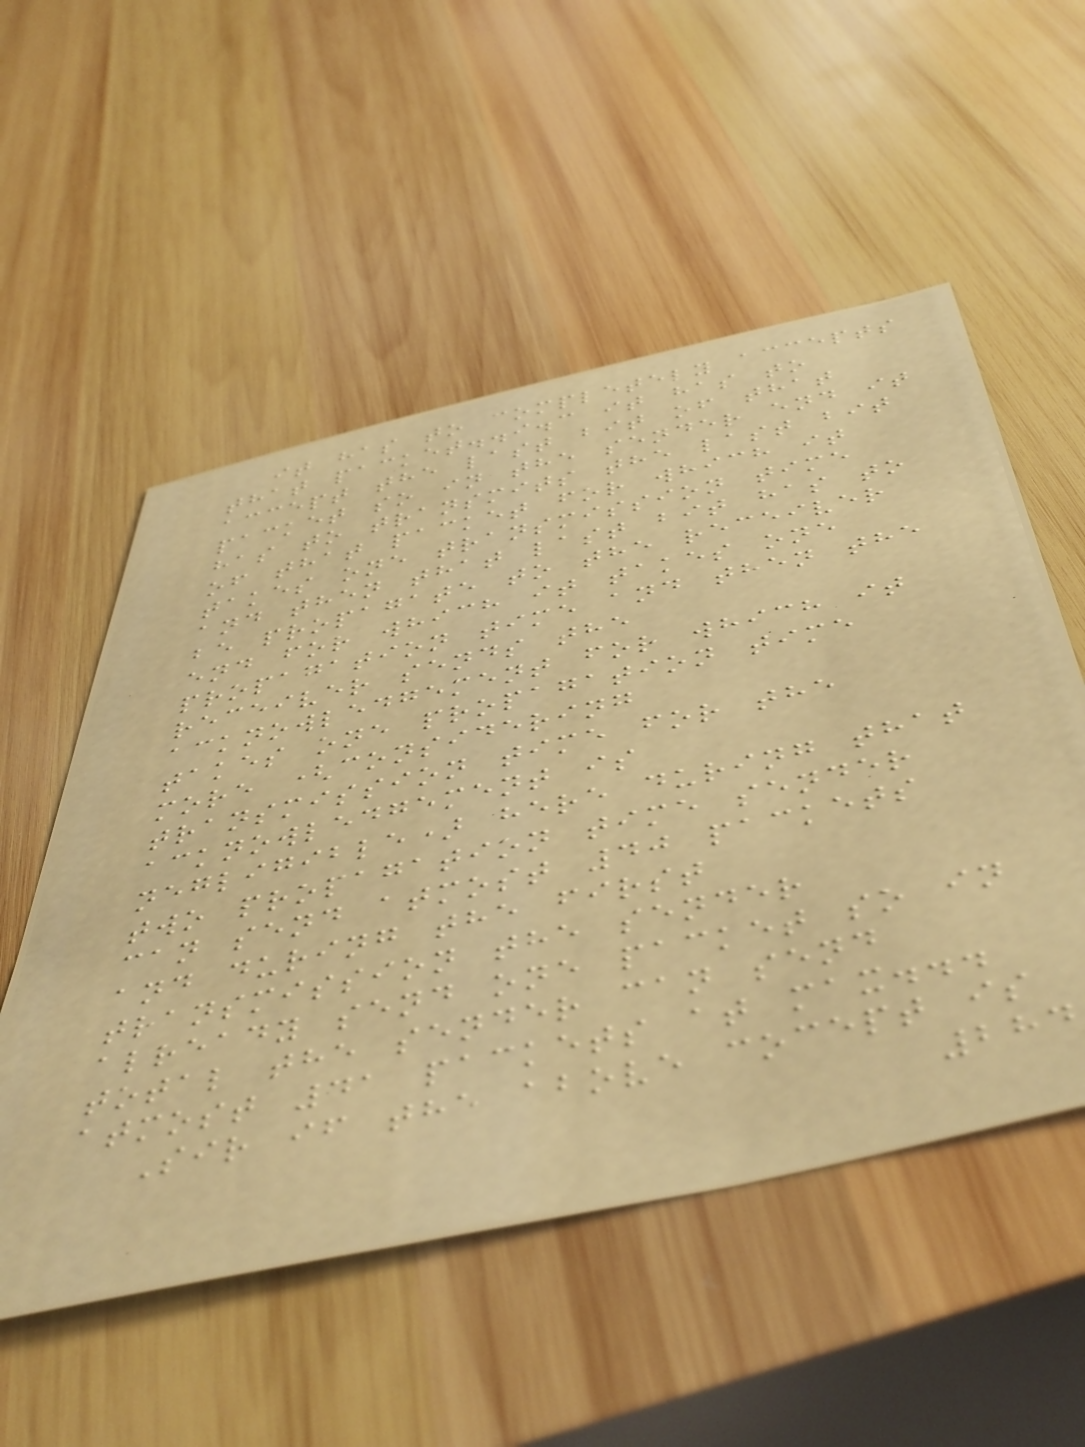it has to completely accepts
that packet..i.c it has to
accept the last bit of that
packet so in the sender end it
has to transmits the last bit
of that packet for which it
takes one transmission time
and then that last bit has to
be propagate to the receiver
end for which it takes one
propagation time and then the
receiver sends the
acknowledgement for which it
takes one propagation time
more (considering
transmission time for the
acknowledgement is
negligible) here during that
two propagation time sender
can send atmost 40 packets
and during the first
transmission the sender
already send one packet so in
total the sender can send
atmost 41 packets at max...
Sir if the above cocept is
284
